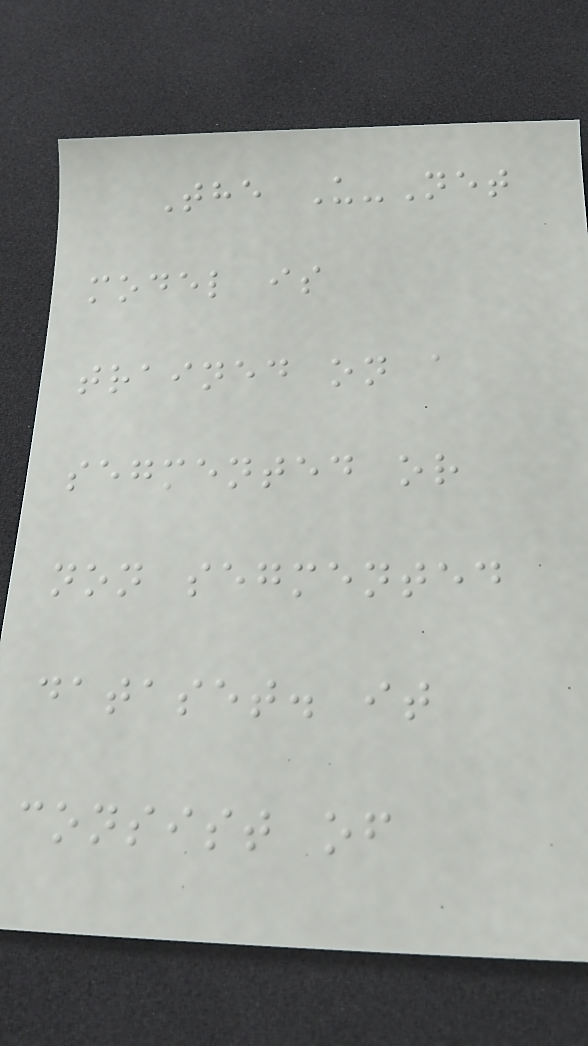The U-Net
model is
trained on a
segmented or
non segmented
dataset. it
consist of
